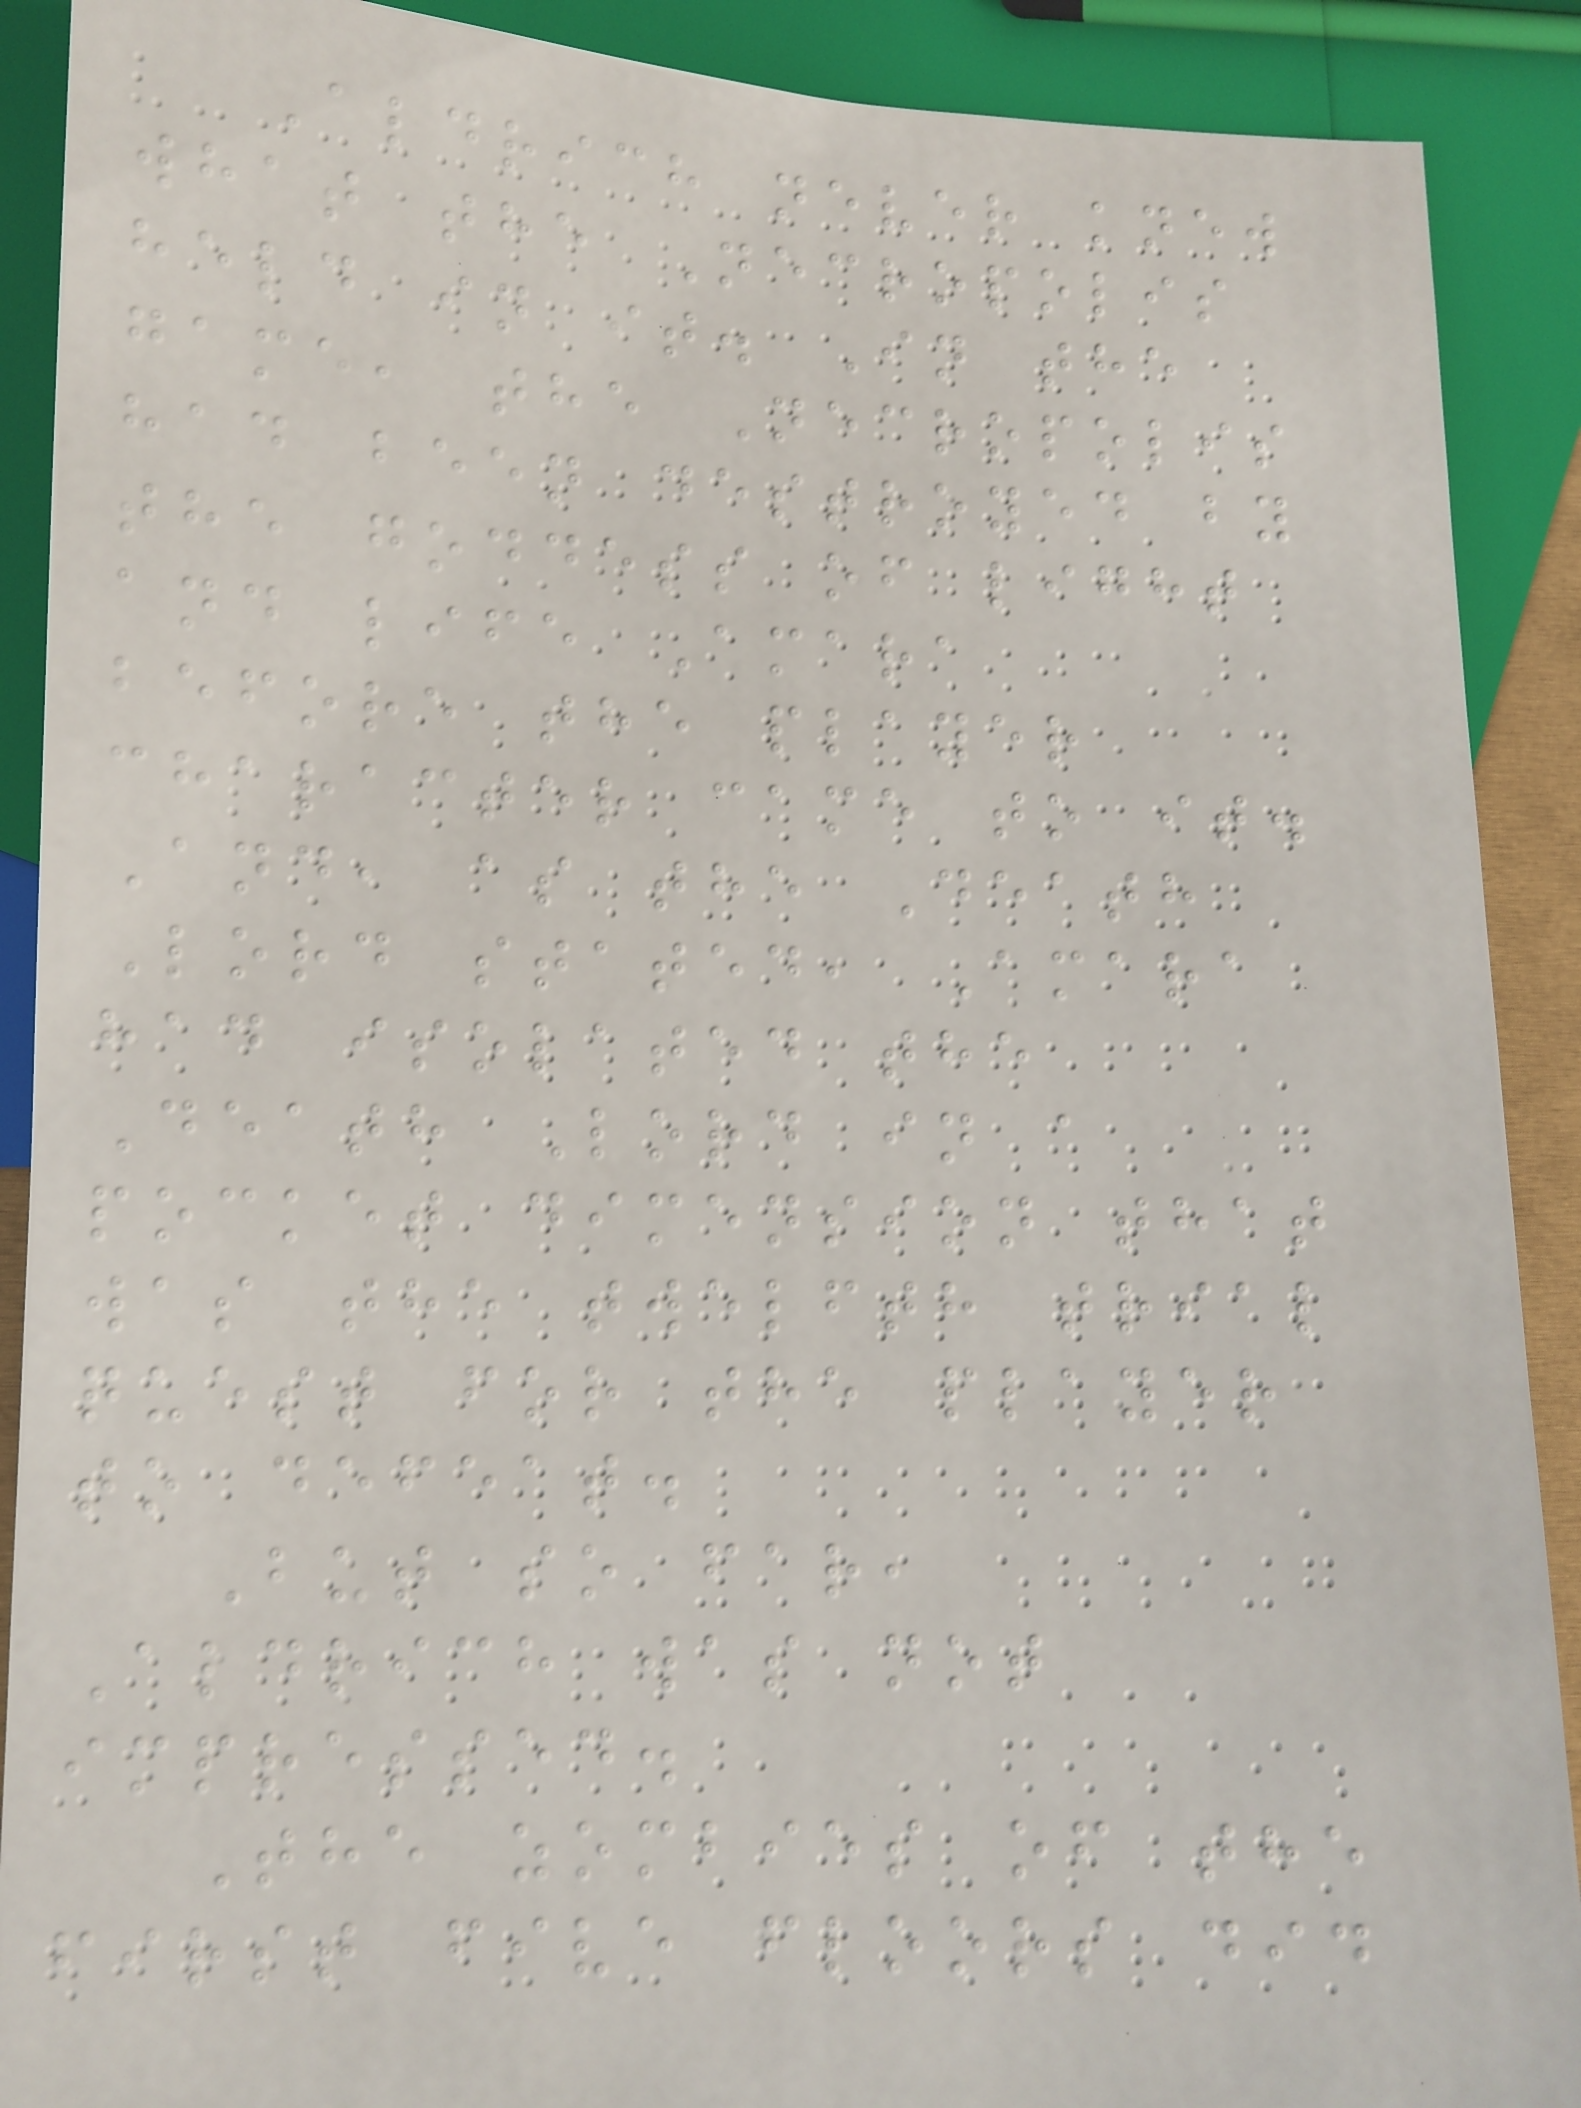Aldrich never knew
what the Necropolis
held in it. In the
game, the Necropolis
had been destroyed by
the goddess of light
and life Amara
before the player
character came to it.
And, as the Death
Lord stated, Amara
had isolated the
Death Lord in a
pocket dimension that
was the twelfth trial
quest for the player
to defeat.
But so far,
Aldrich was not
impressed.
The zombies of the
first five floors did
